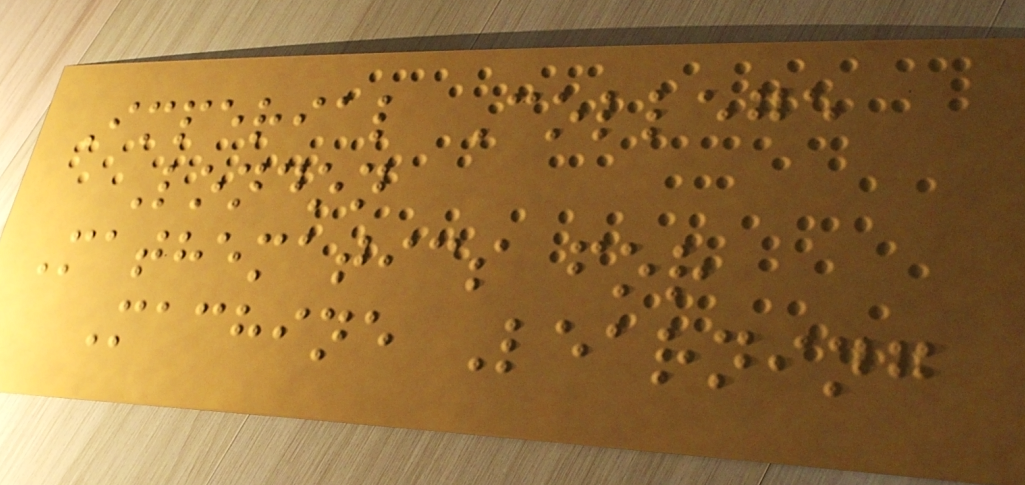Imperial College
London
Mathematics for
Machine Learning
